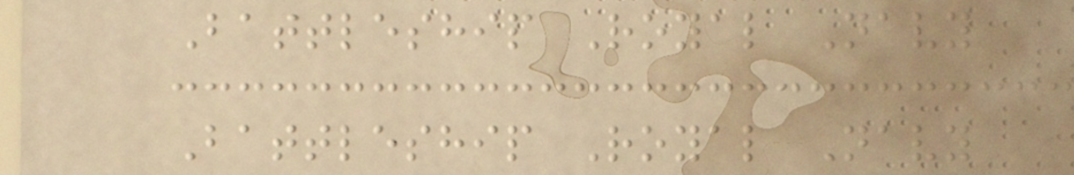Battleship Royal Navy
Battleship Royal Navy
